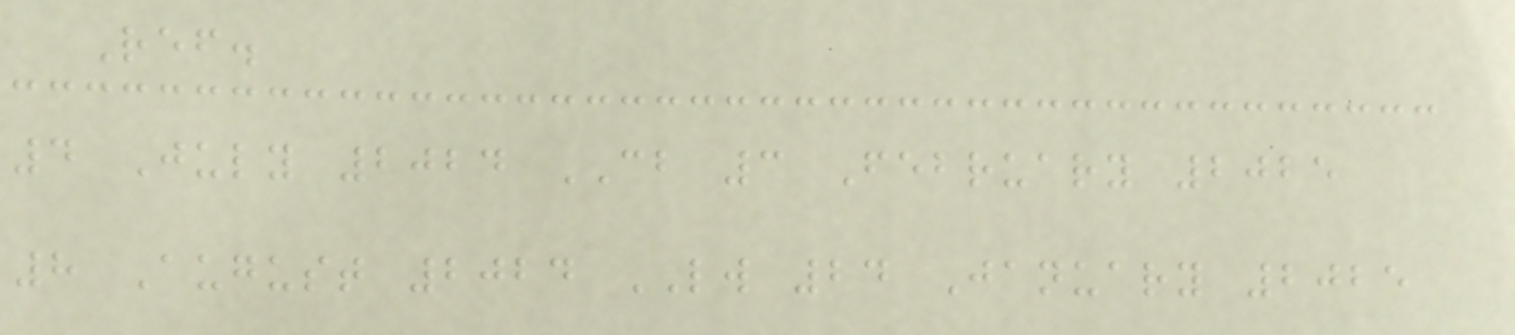Ref.
4 July 2024 CB 3 February 2025
8 August 2024 LW 24 January 2025
